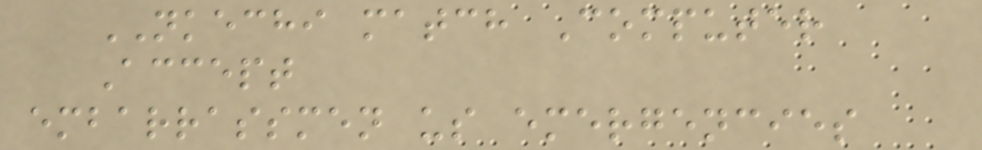NKECHI match Computer
Accept
embarrassmen us emergencies
